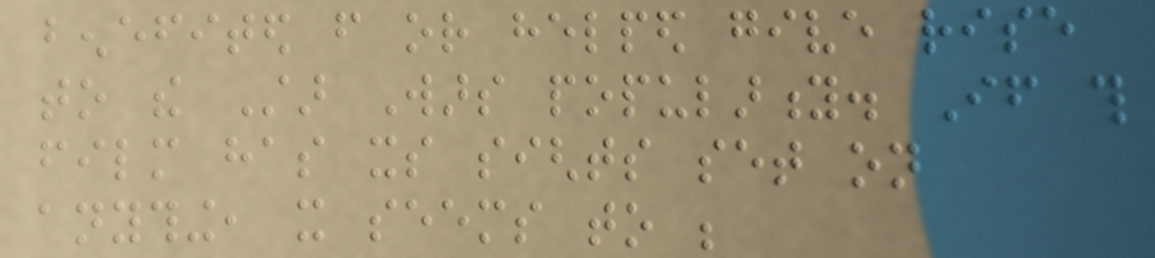benefited from or helped give rise
to the Star Wars popularity. If this
film has its sights set on
anything, it seems to be
